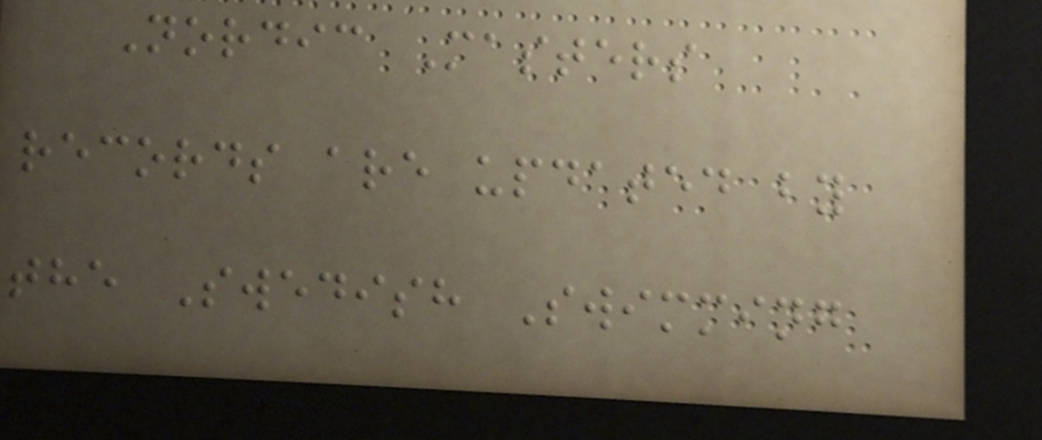Nordic Masters
records are updated by
the Swedish Swimming
